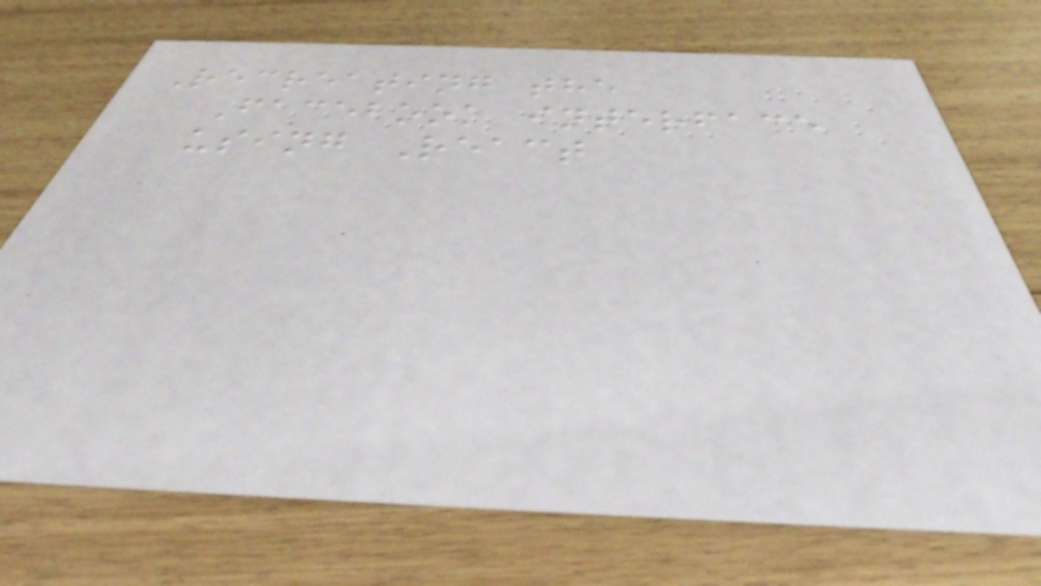Recreating the
Facebook interface
using React
